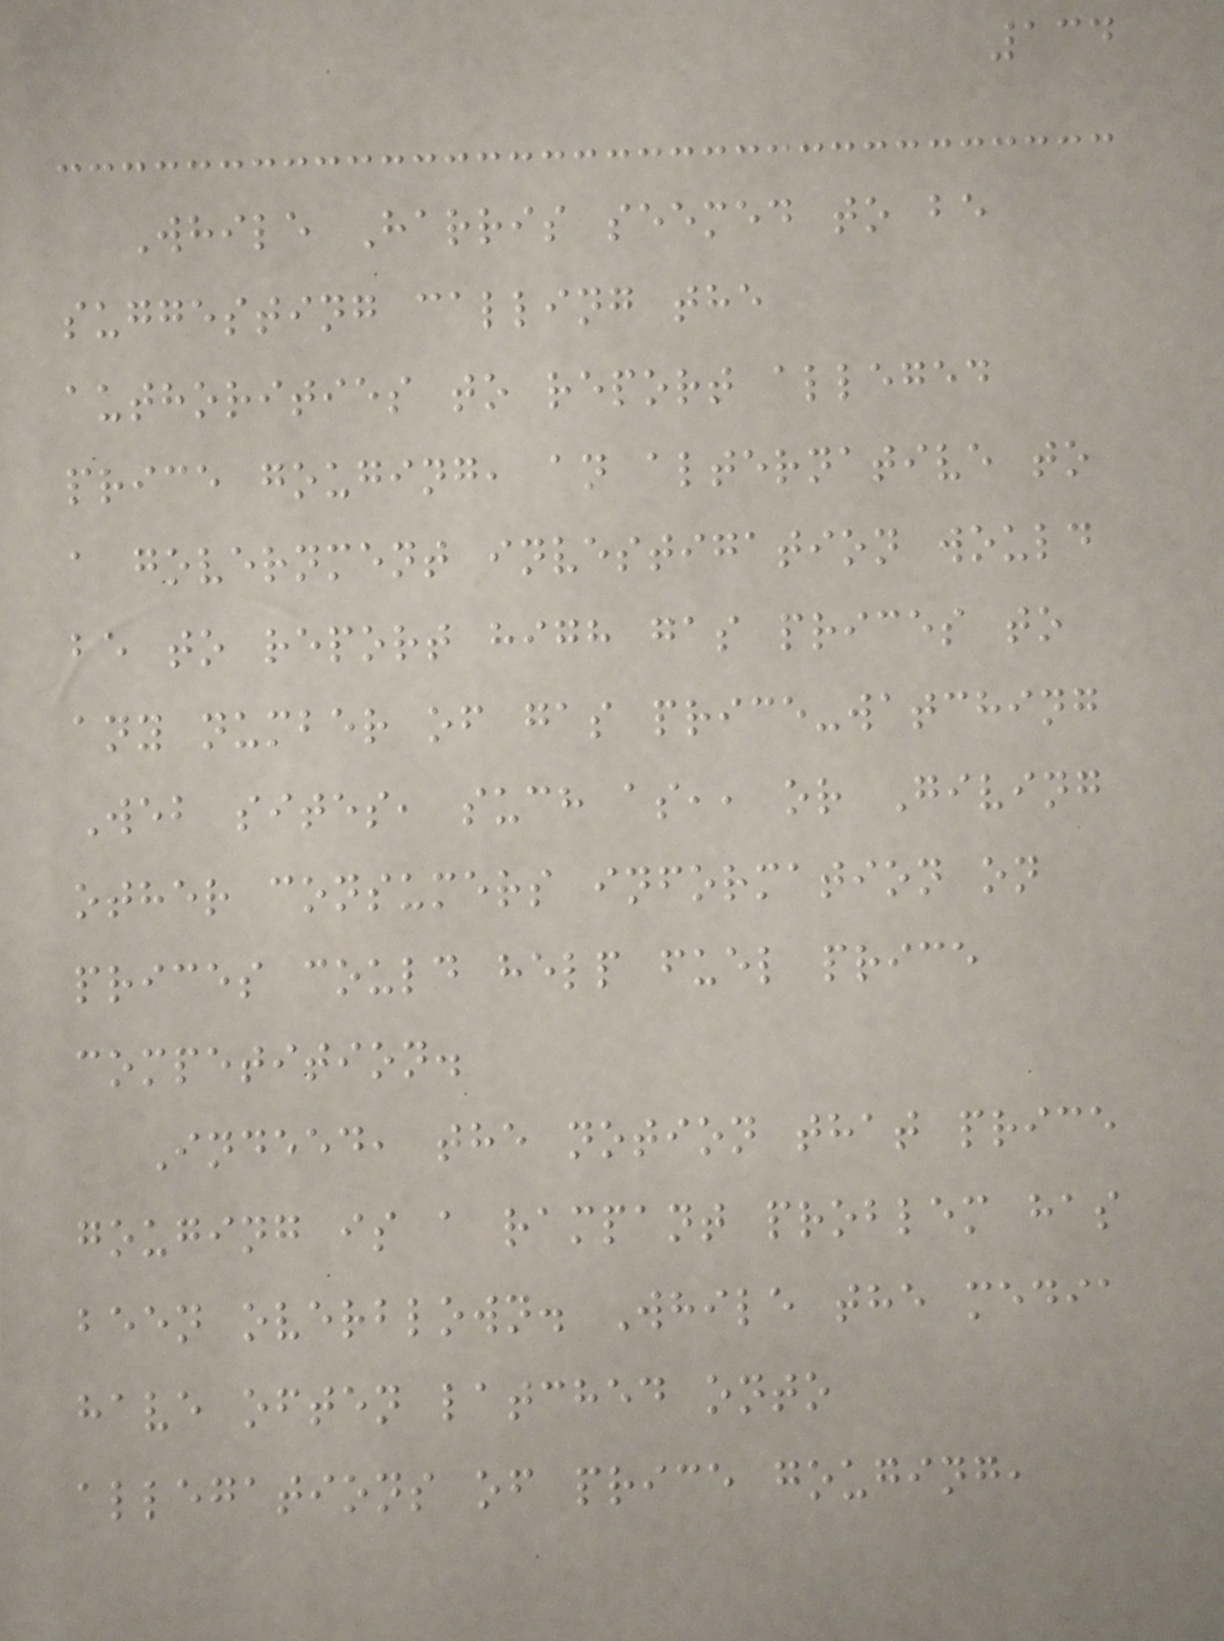134
While Harris seemed to be
suggesting calling the
authorities to report alleged
price gouging, an alternative to
a government investigation would
be to report high gas prices to
any number of gas price-watching
Web sites, such as,, or Giving
other consumers information on
prices could help fuel price
competition.
Indeed, the notion that price
gouging is a rampant problem has
been overblown. While the media
have often latched onto
allegations of price gouging,
